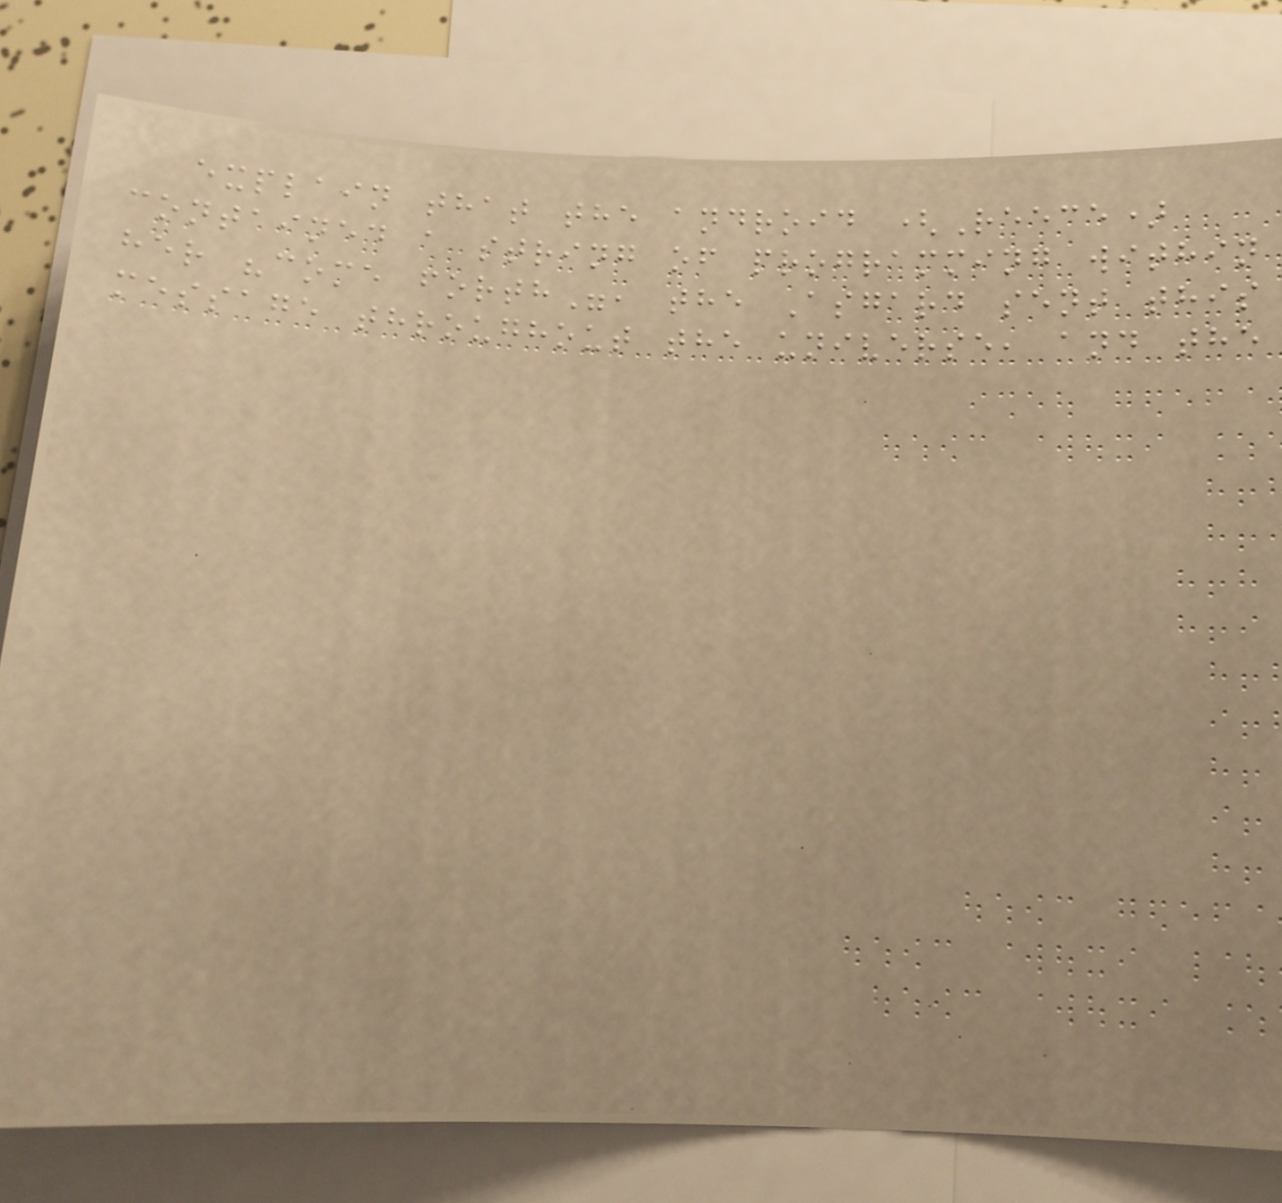explain that the android (Reece)
contained a string of programming within
her "come forth", the Asgard sent this
message throughout the universe, and the
